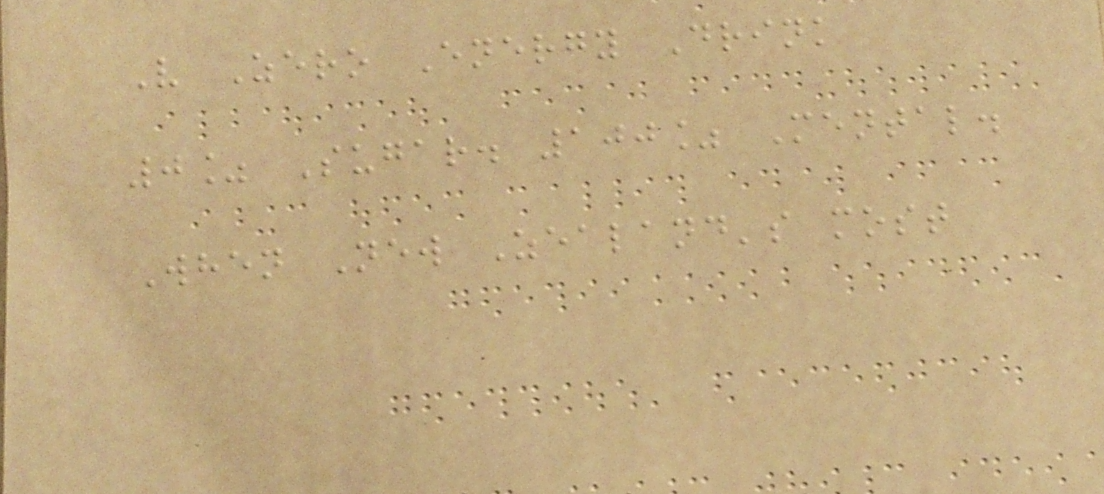V Zero Energy Drink
0% Sugar. 100% Mental.
When New Zealand's most
